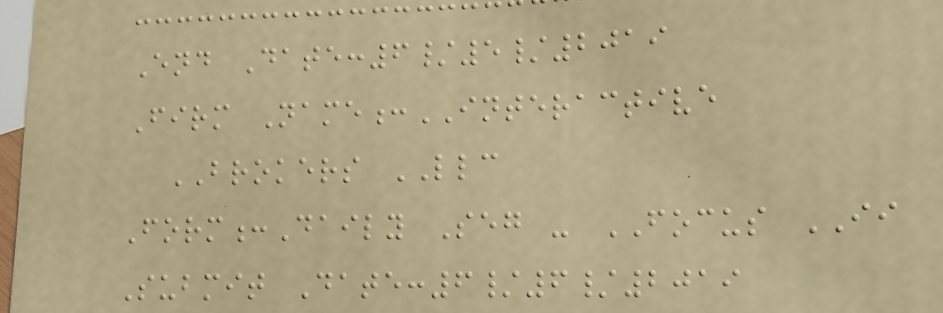End Date:6/5/2019
Firm Name:INTERACTIVE
BROKERS LLC
Form:Daily Seg - FOCUS II
Submit Date:6/6/2019
